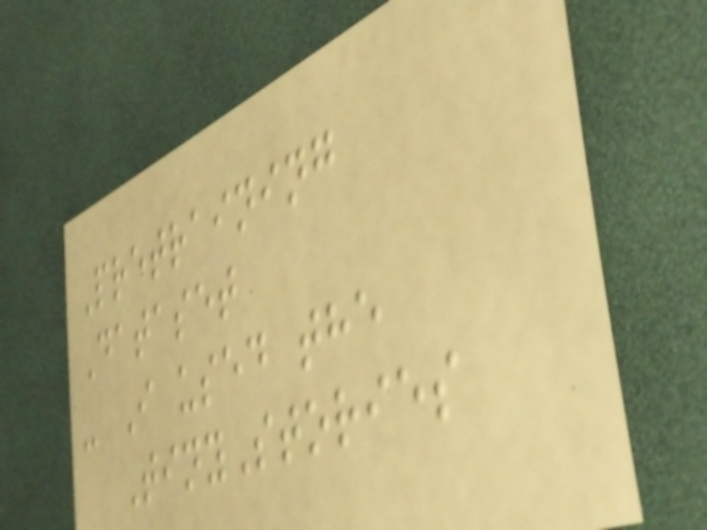Pretraining
Dataset
- I used the
TinyStories
